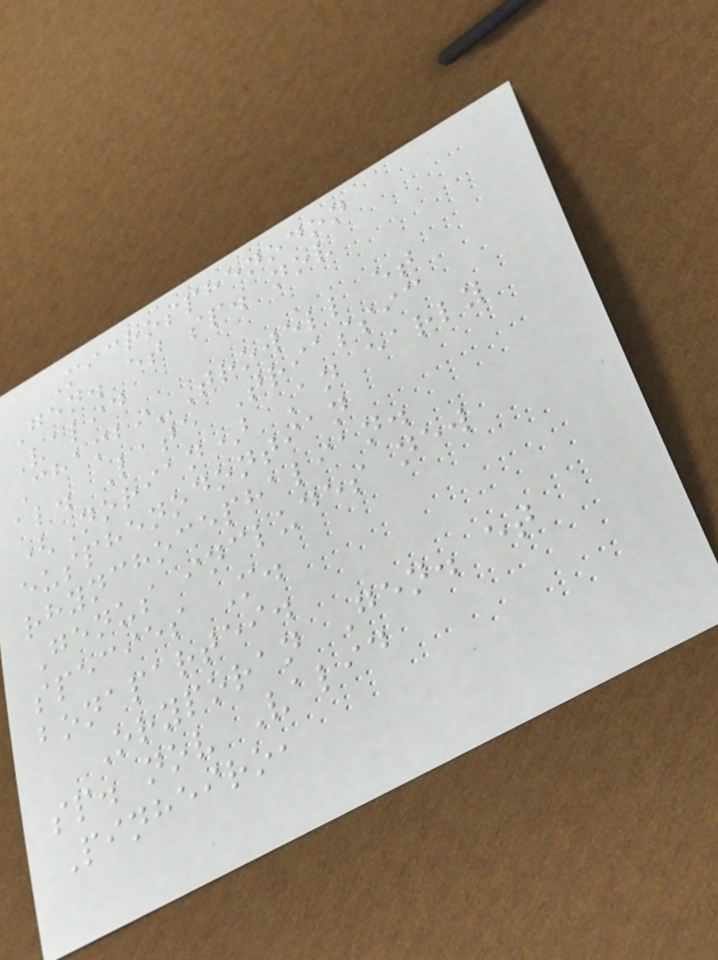Microsphenodon
Gen. et sp. nov
Valid
Chambi-Trowell et
al. Late Triassic
(Norian) An early
eusphenodontian
rhynchocephalian.
Genus includes new
species M.
bonapartei.
Oryporan Gen. et
sp. nov Valid
Pinheiro,
